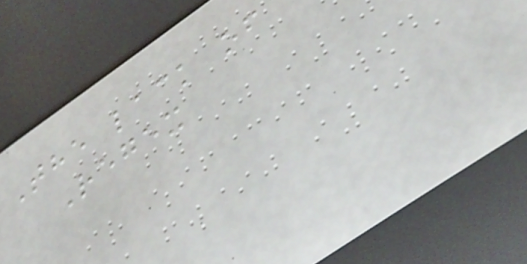The lack of
Regex
